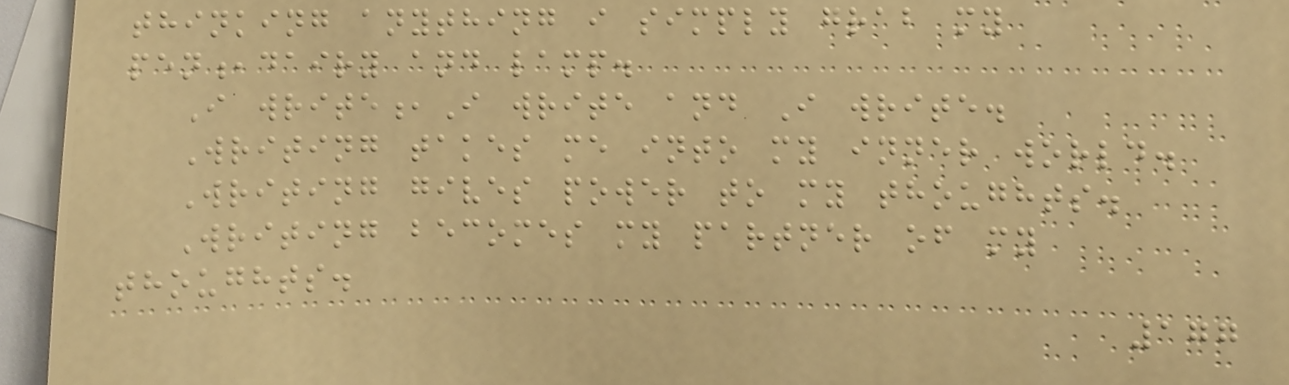thinking anything i simply grab my
pen,dairy and lamp.
I write,I write and I write.
Writing takes me into my inner world.
Writing gives power to my thoughts.
Writing becomes my partner of my
thoughts.
177
